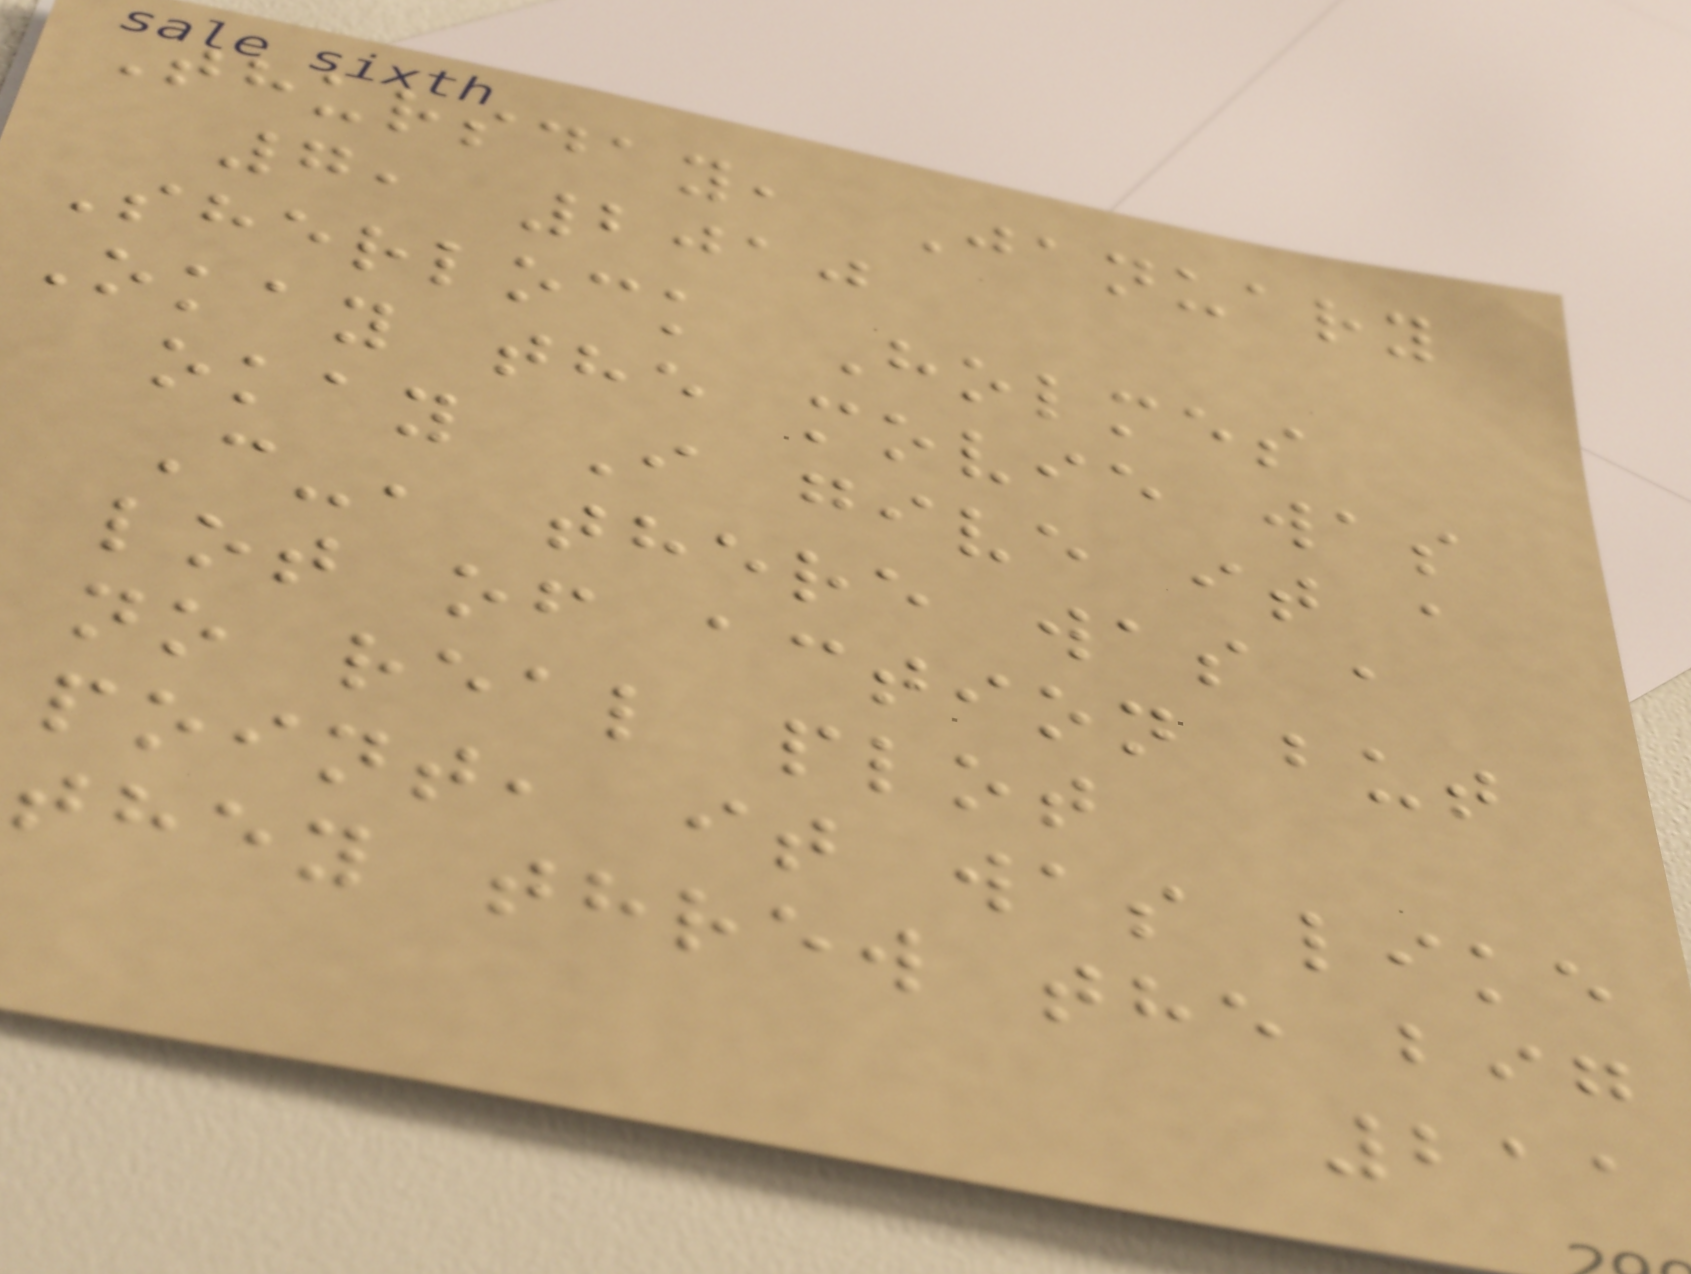Thursday, January
7, 2010
Sherlock Holmes
Okay the movie was
okay I give it a
C-, there was a
lot of action but
no real plot
point, it was like
they threw the big
211
